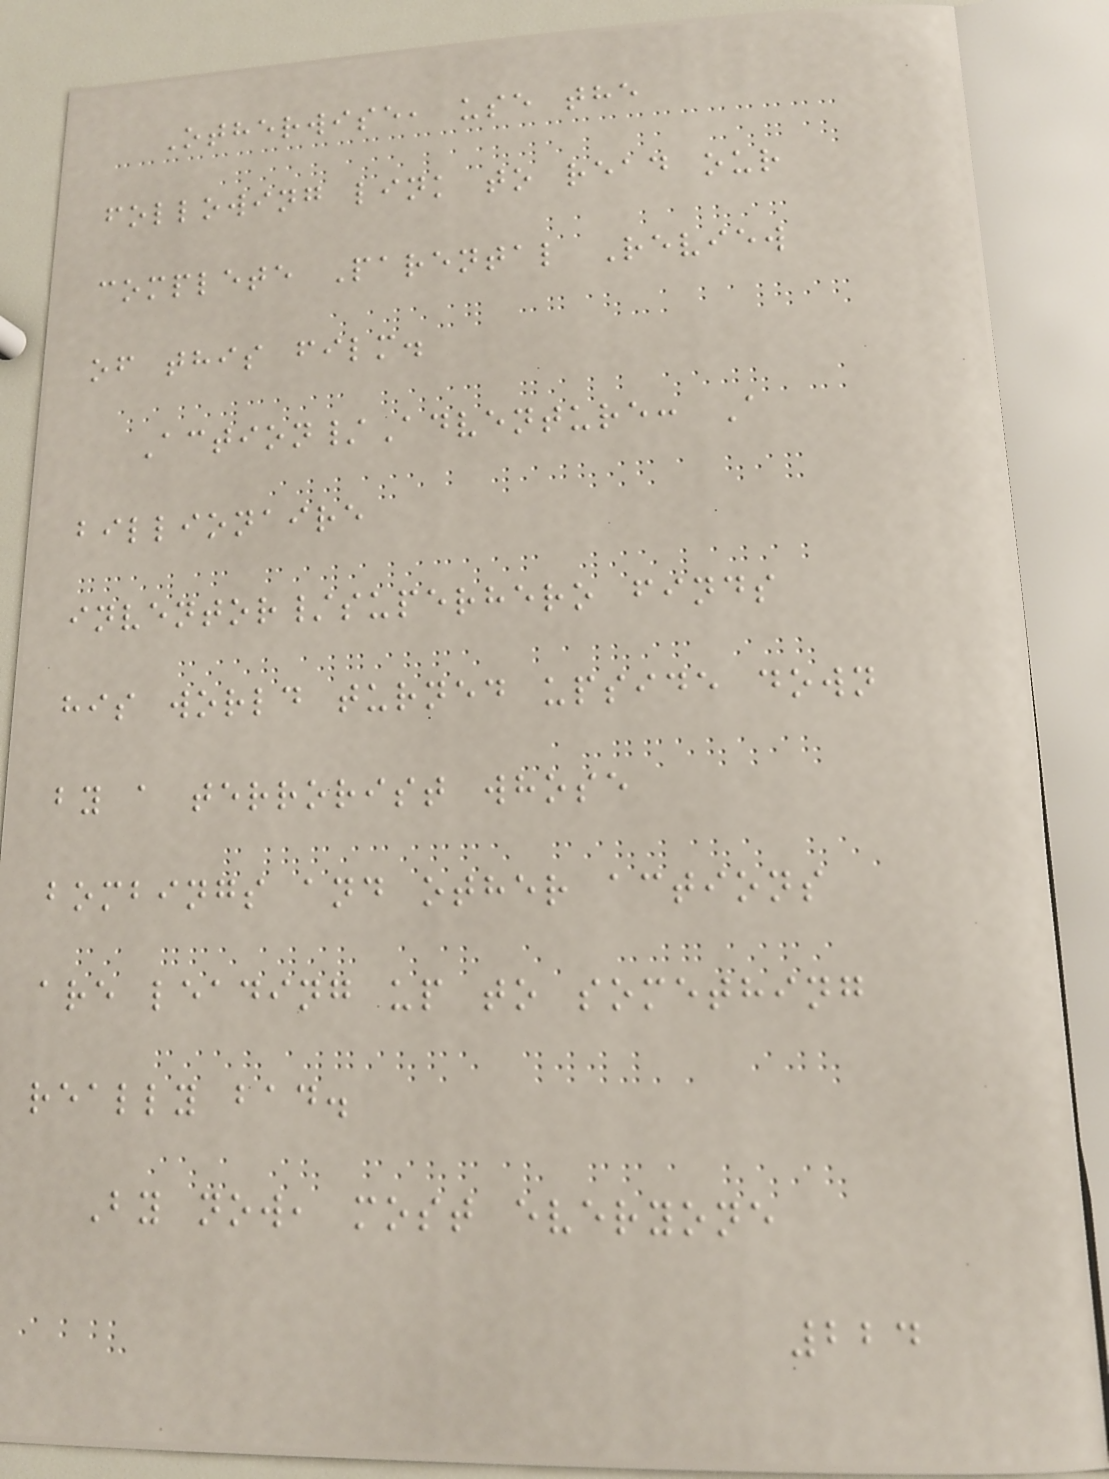Otherwise, use the
following link to read our
complete Parental Review
of this film.
Action/Adventure: A
billionaire
inventor/superhero finds
his world turned upside down
by a terrorist whose
bombings and other actions
are leading up to something
really bad.
By now, most everyone
224
